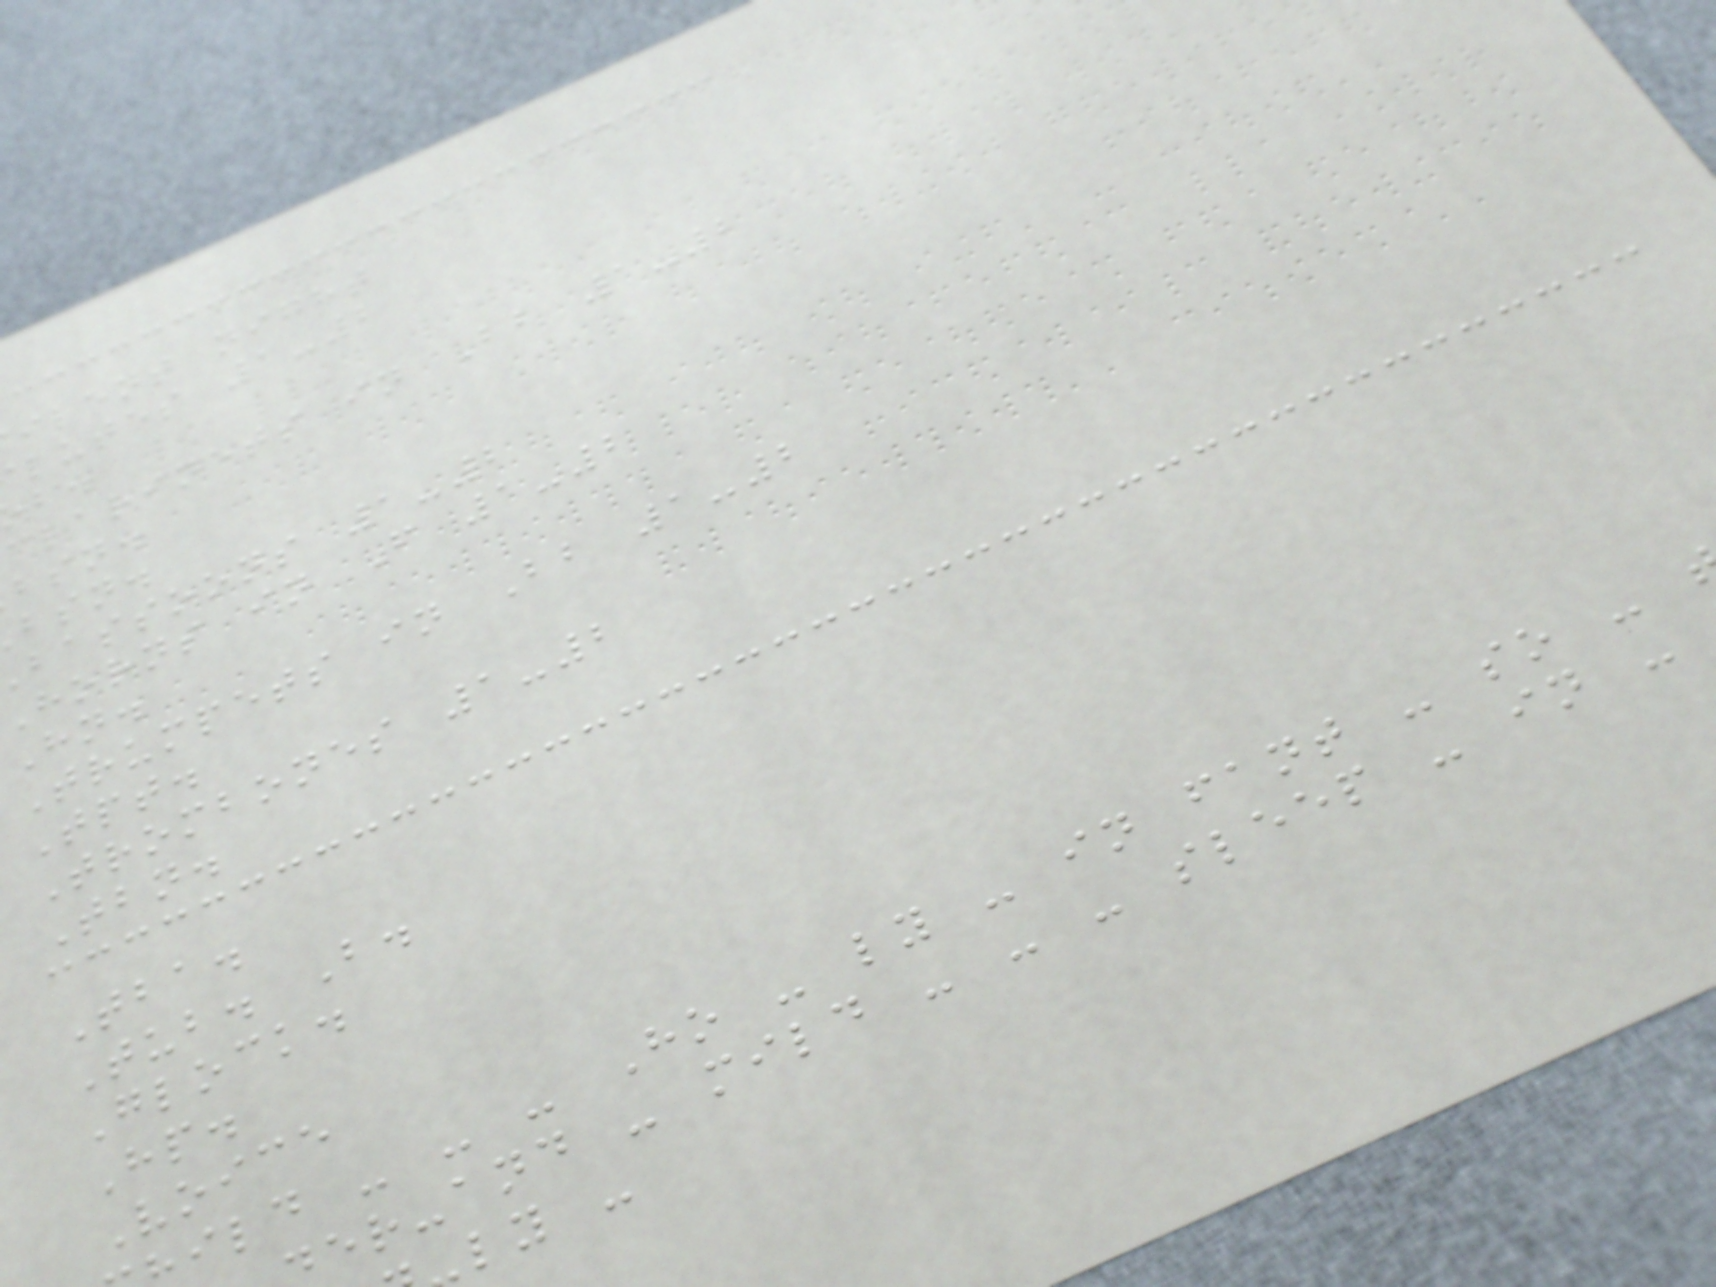ilent night
lutes 1-2
clarinets in Bb 1-2
bsn.
bsn.
bassoons 1-2
horns in F 1-2
Hn.
Trumpets in Bb 1-2
Tpt.
Trombones 1-2
Tbn.
Tba.
Tub. B.
Glock.
Hp.
Voice
ild - - - Ho - ly - in fant - so -
er-and - mild - - - sleep - in -
ly -
